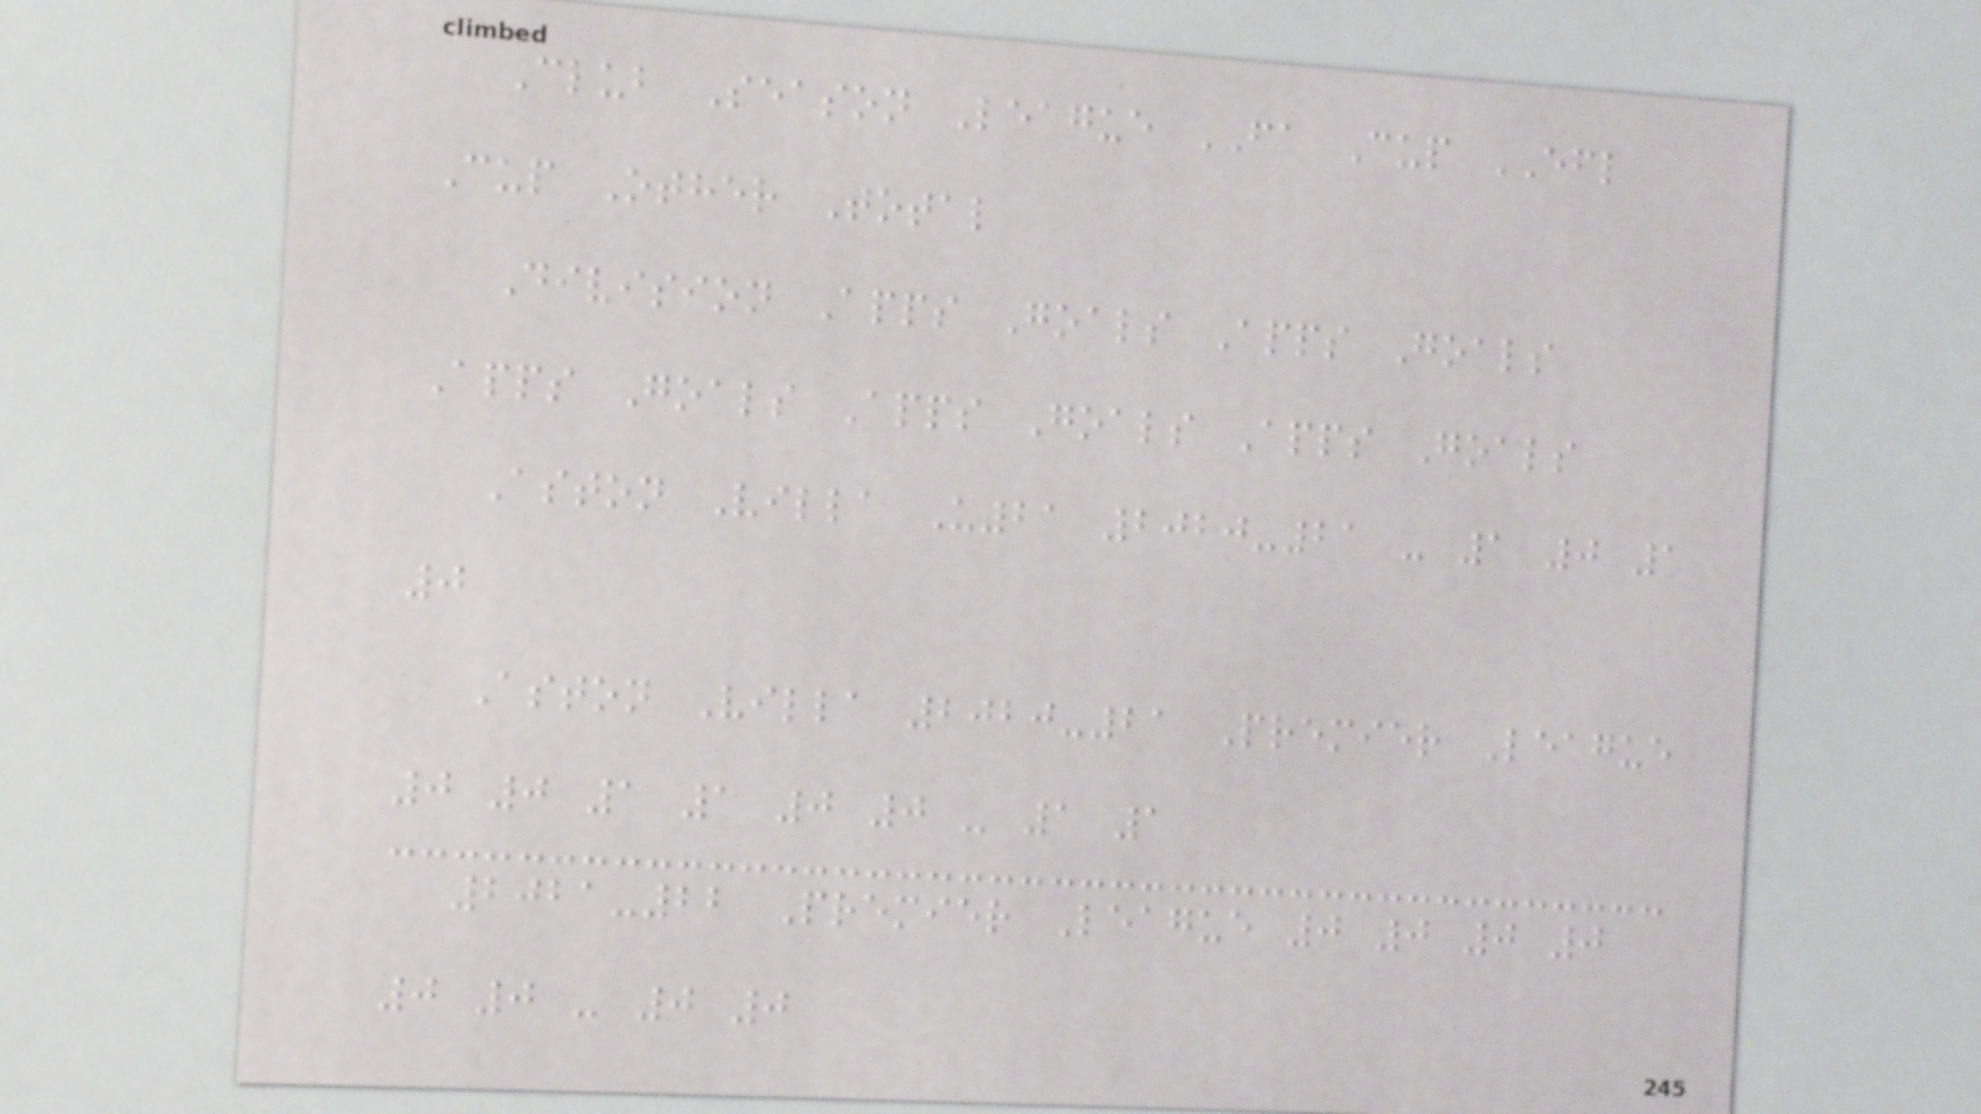Club Season League FA Cup EFL
Cup Other Total
Division Apps Goals Apps Goals
Apps Goals Apps Goals Apps Goals
Aston Villa U21 2020-21 - 1 0 1
0
Aston Villa 2020-21 Premier League
0 0 1 1 0 0 - 1 1
2021-22 Premier League 0 0 0 0
0 0 - 0 0
